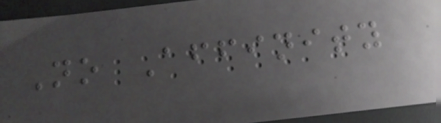No Affinity
